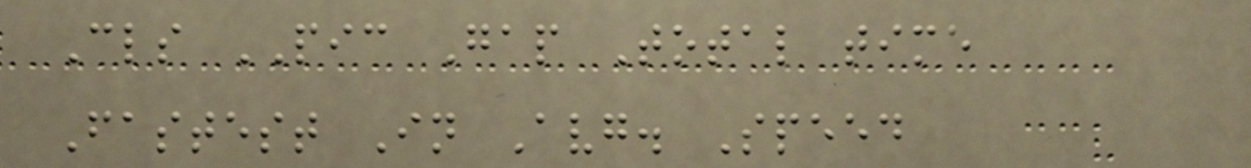Cls PIC Gap Total time
Fastest In Avg. Speed
